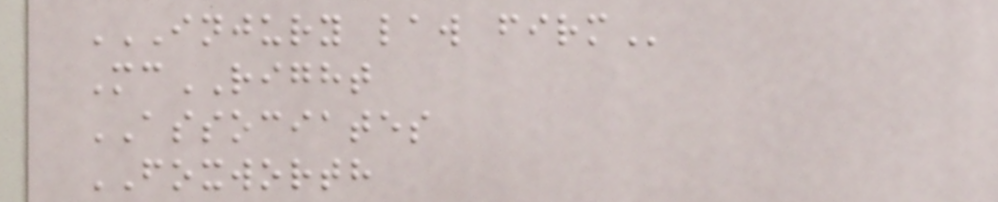INJURY LAW FIRM
McRIGHT
ASSOCIATES
FOXWORTH
